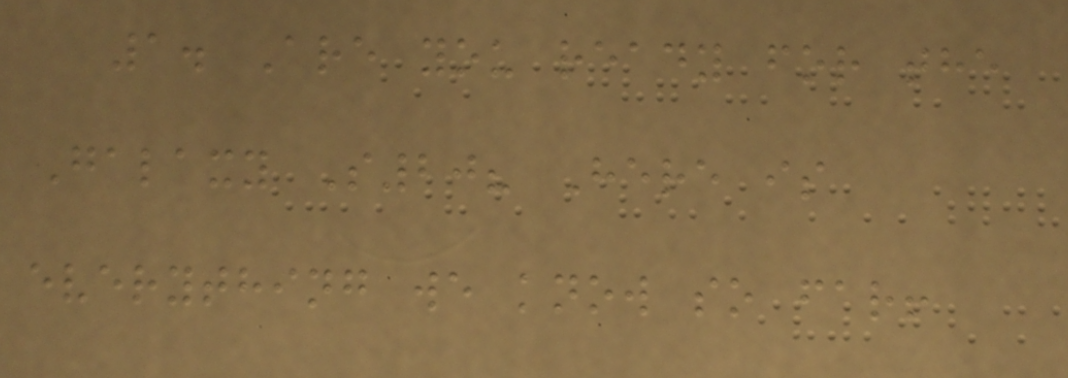1. Are you ready for the
Galaxy S20? Here is
everything we know so far!
